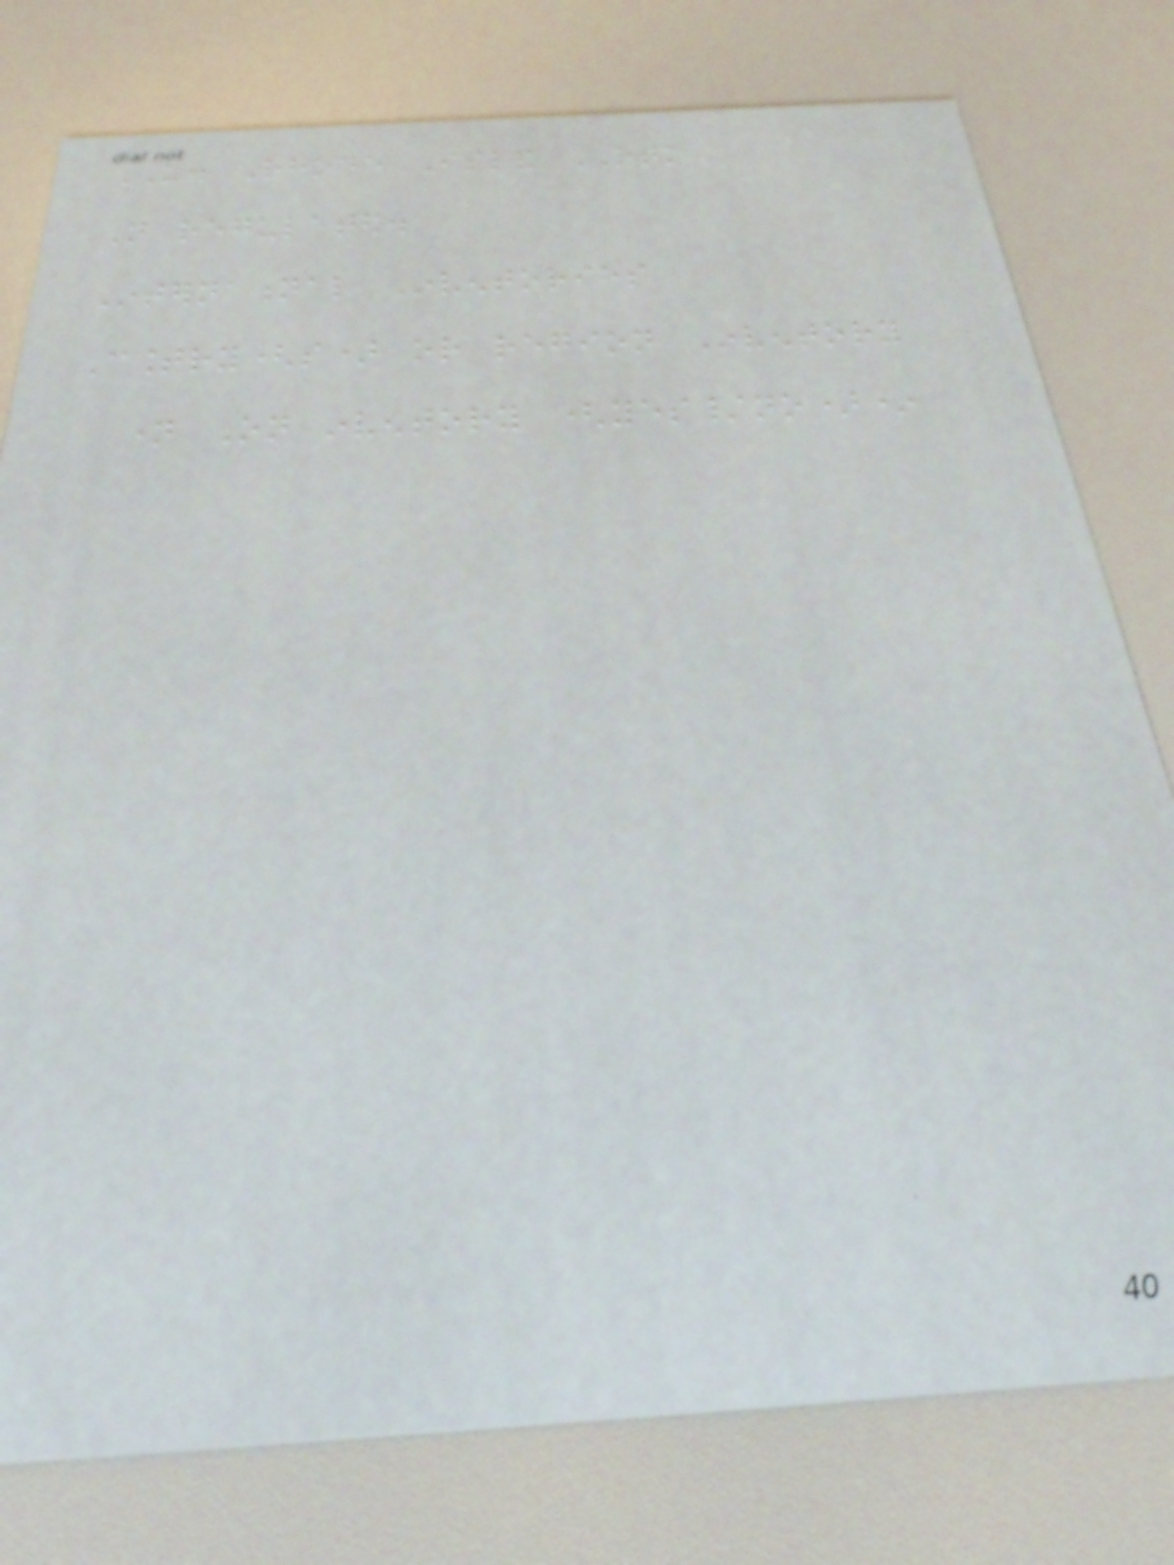US. Rhode Island RTK
Not regulated.
International Inventories
Country(s) or region Inventory
name On inventory (yes/no)*
